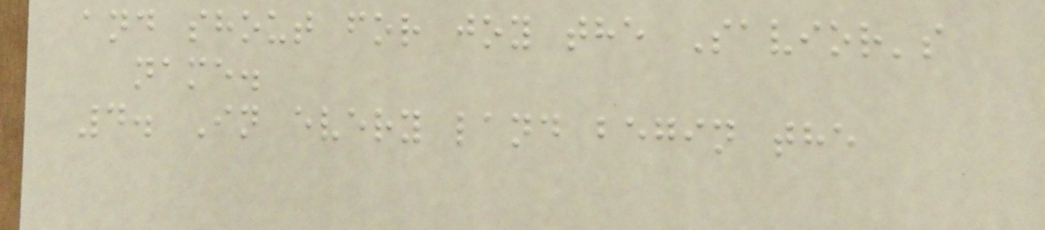and shout for joy the Savior's
name.
4. In every land begin the
